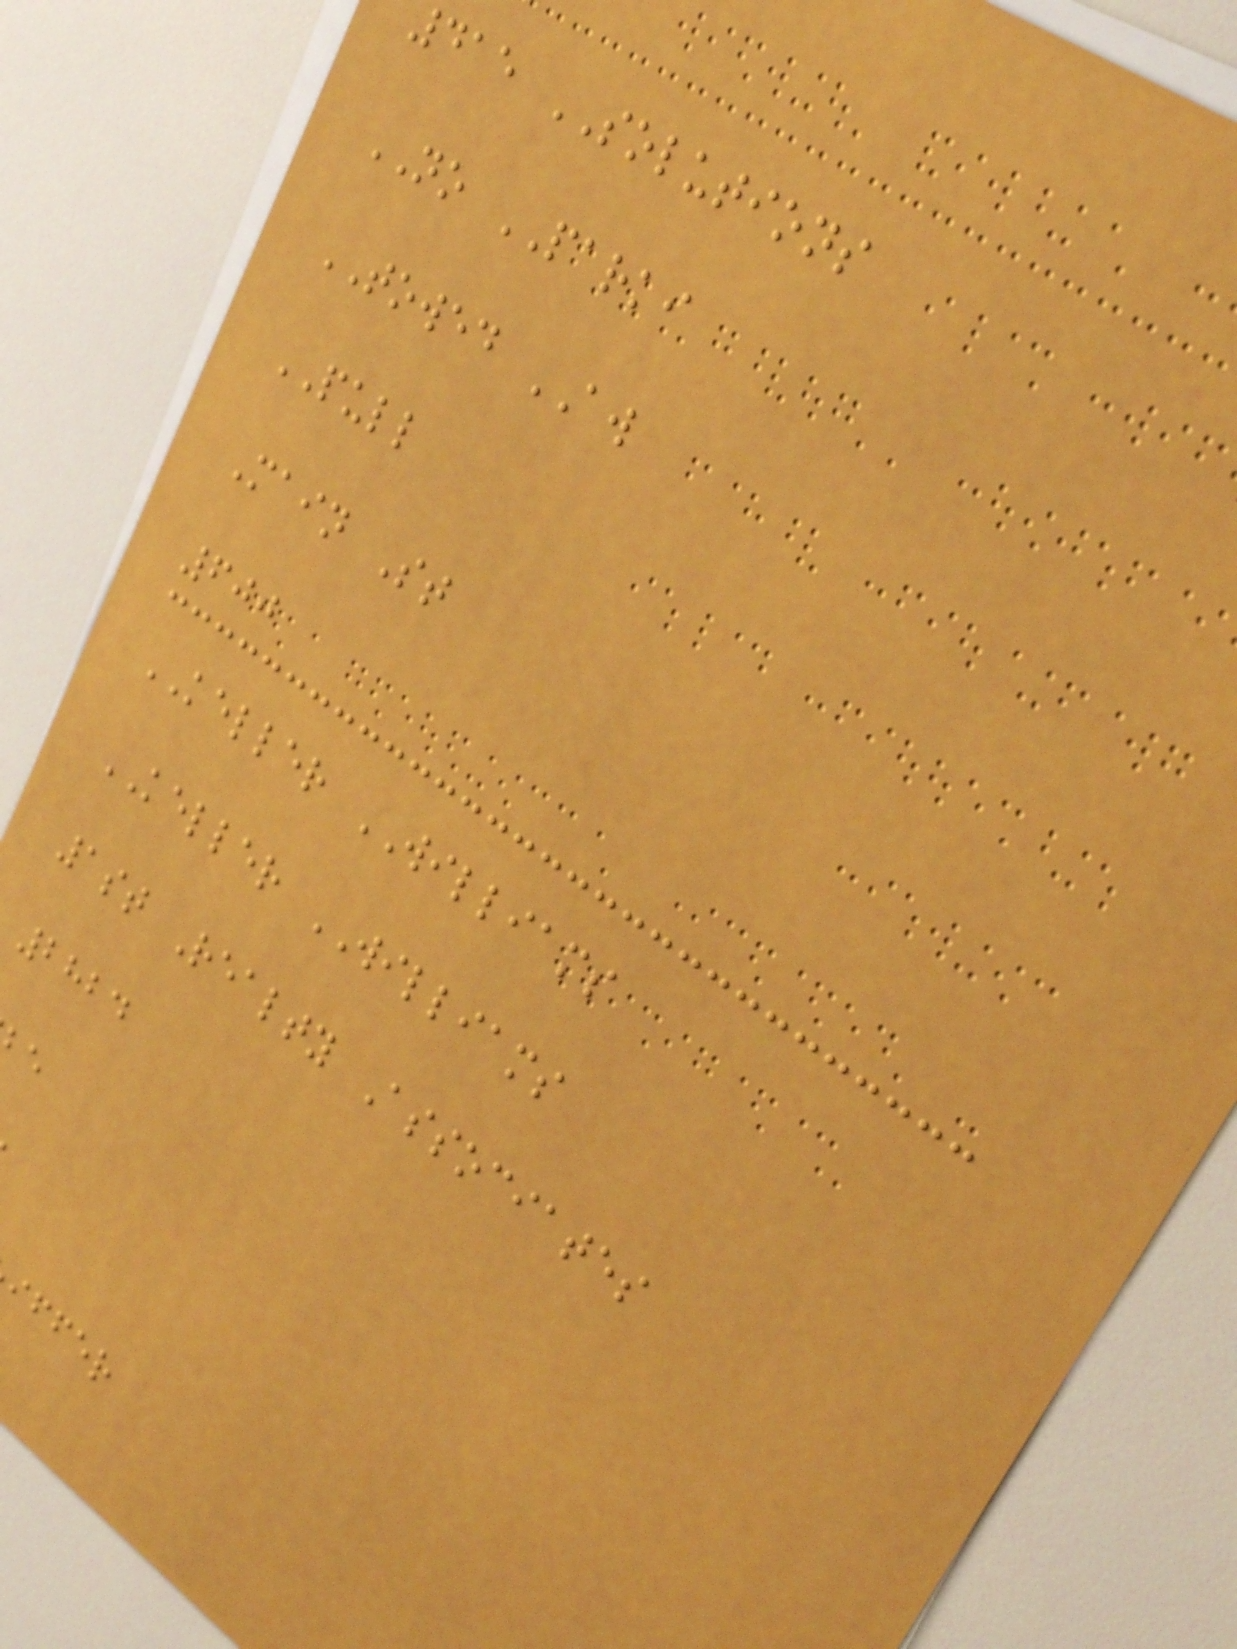415 SOLUTIONS
NO PARKI
TOWED AW
PULL
Main St
600
KELLER WILLIAMS
KELLER WILLIAMS
1st Realty Associates
2824
iffer
